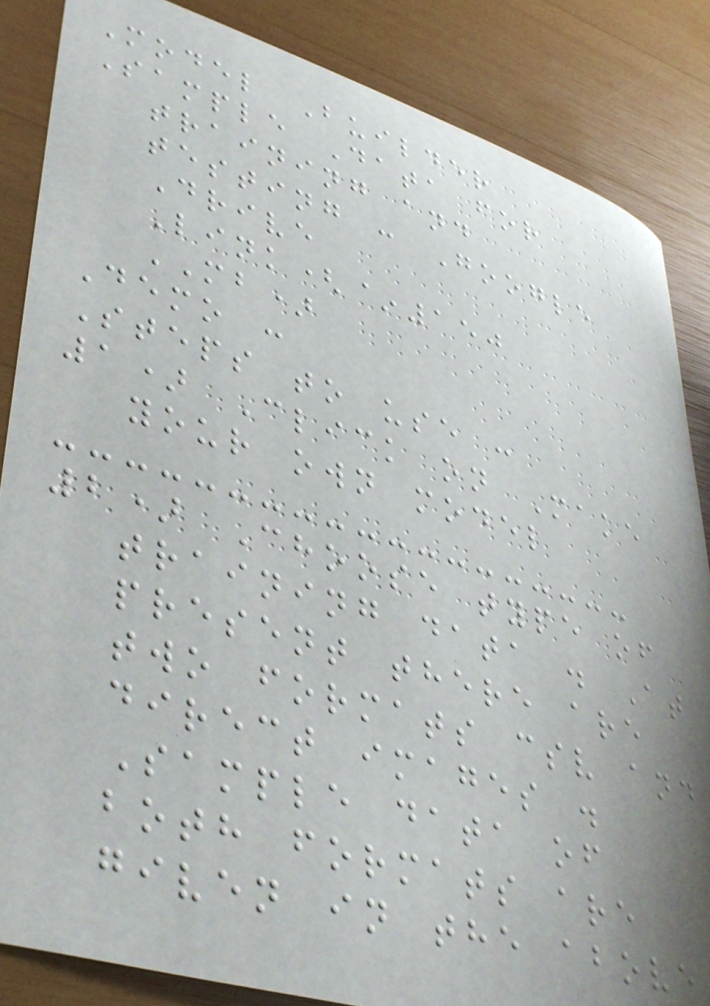Model Builder
Sample Data for
training and
testing : Google
Drive
Link(~150
MB)
Demo :
Steps to use :
1) Click on Make
your own model
2) Choose type of
training data . At
present there are
two formats csv and
direct images .
Sample data of
both formats are
given in the above
